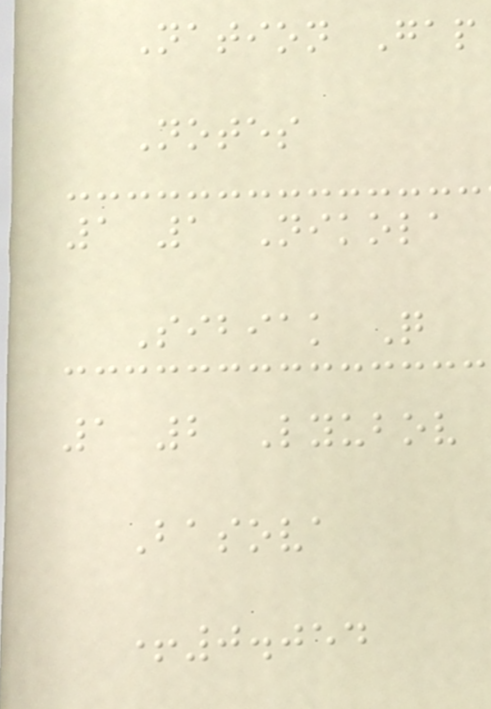Nation Gap
Notes
1 1 Nikola
Sibiak Q
1 2 Lyubov
Basova
+0.054
